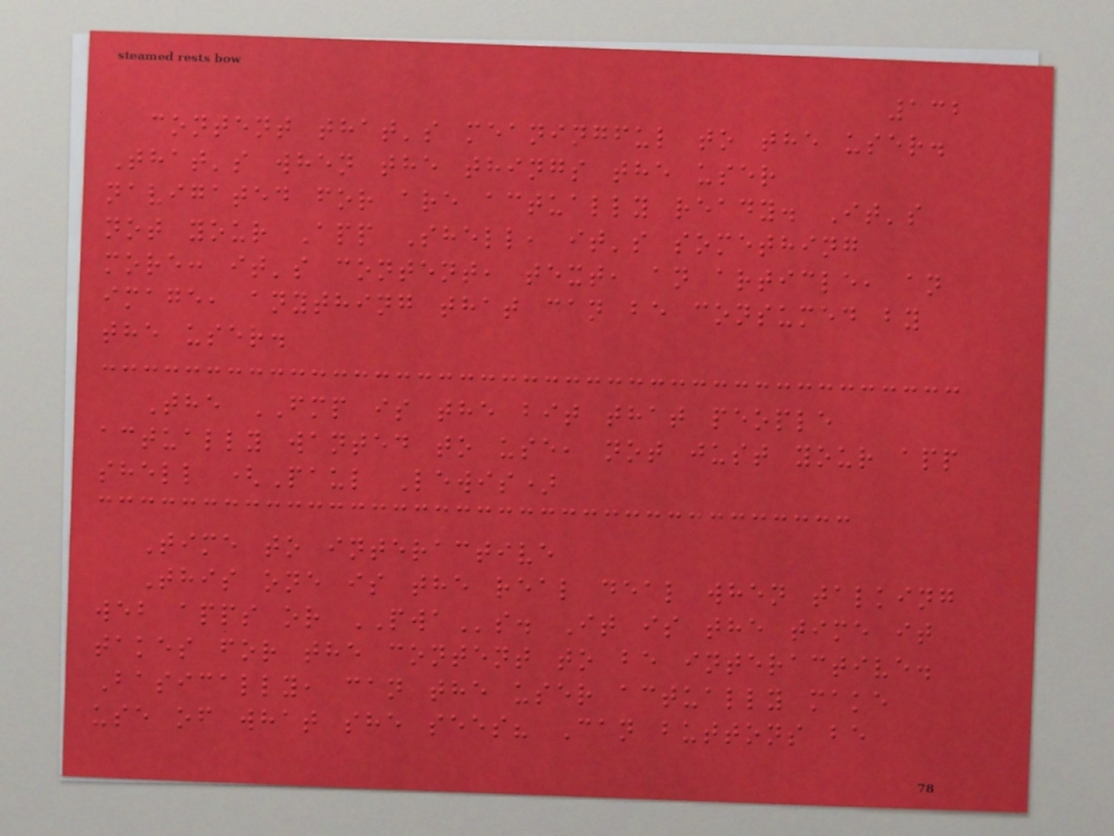132
content that's meaningful to the user.
That's when the things the user
navigated for are actually ready. It's
not your App Shell, it's something
more: it's content, text, an article, an
image, anything that can be consumed by
the user.
The FMP is the bit that people
actually wanted to use, not just your app
shell (Paul Lewis)
Time to interactive
This one is the real deal when talking
web apps or PWAs. It is the time it
takes for the content to be interactive.
Basically, can the user actually make
use of what she sees? Can buttons be
